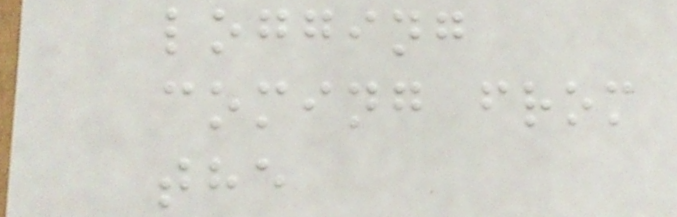logging
coming from
the
